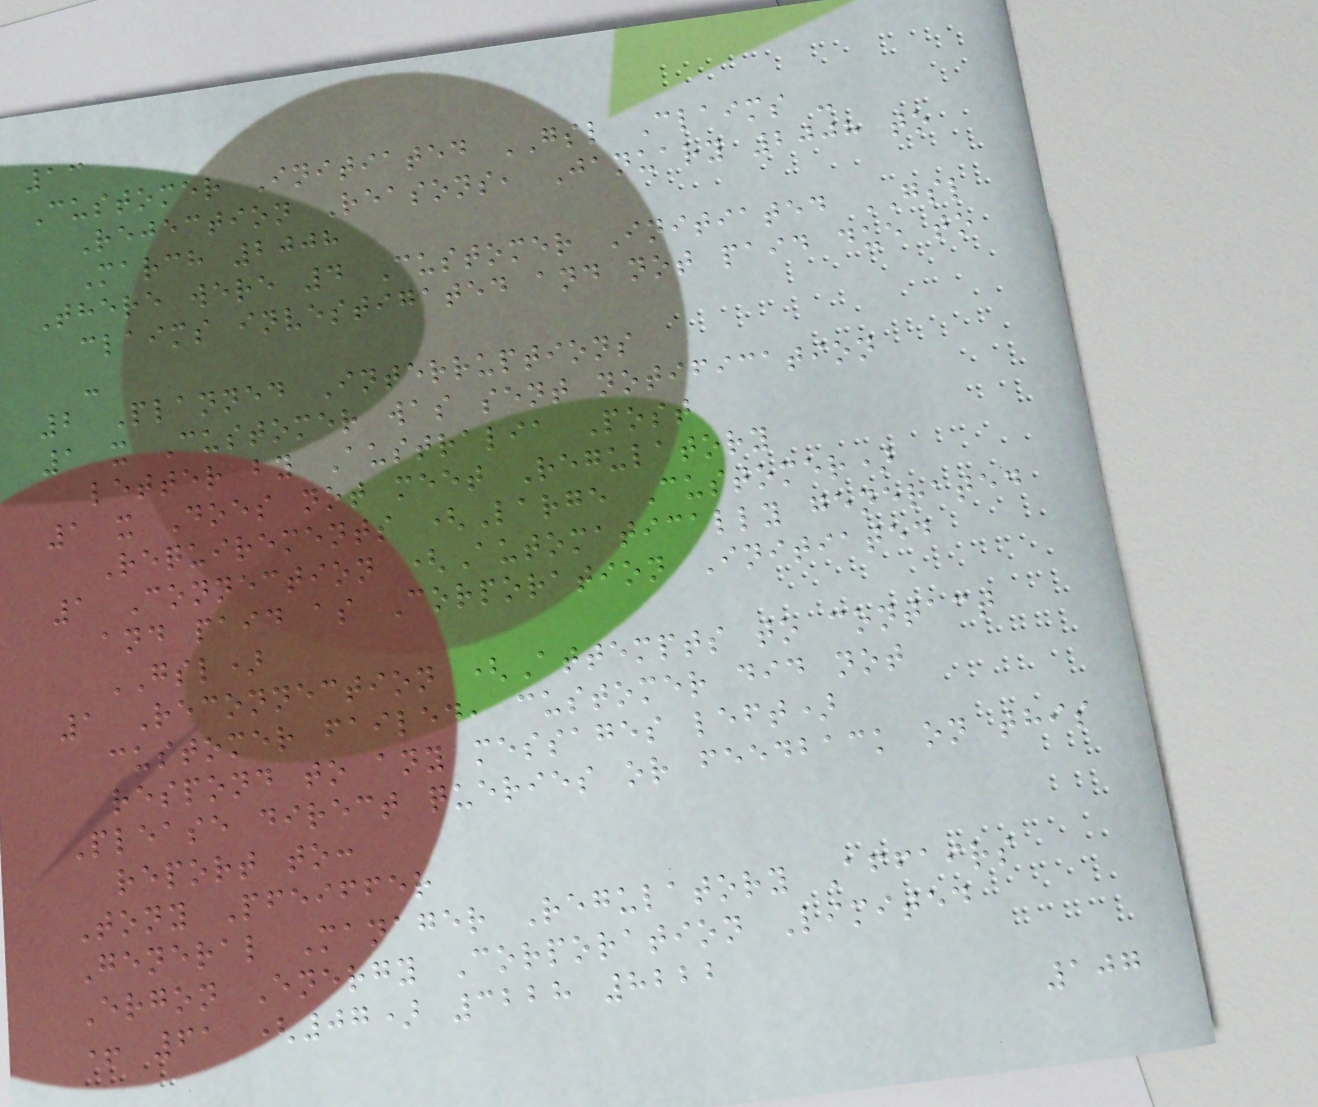13
Customer Initiated GSL Claims -
Rejection Reasons, January 2008 to
March 2008
There were 4 Customer Initiated GSL
claims investigated and not paid due to
-
2 Planned Interruptions
1 x Customer was sent notification
letter by Australia Post
1 x Does not meet Regulatory
Requirements (Large Customer)
1 Connection (Automatically generated
and paid as Corporation Initiated
GSL)
1 Reconnection (Attempts to contact
customer failed, customer did not
respond to any messages left)
Please direct queries or feedback on this
report to:
Tony Pfeiffer
General Manager Regulatory Affairs
Ergon Energy Corporation Limited
+ 61 (07) 3228 8222
107
